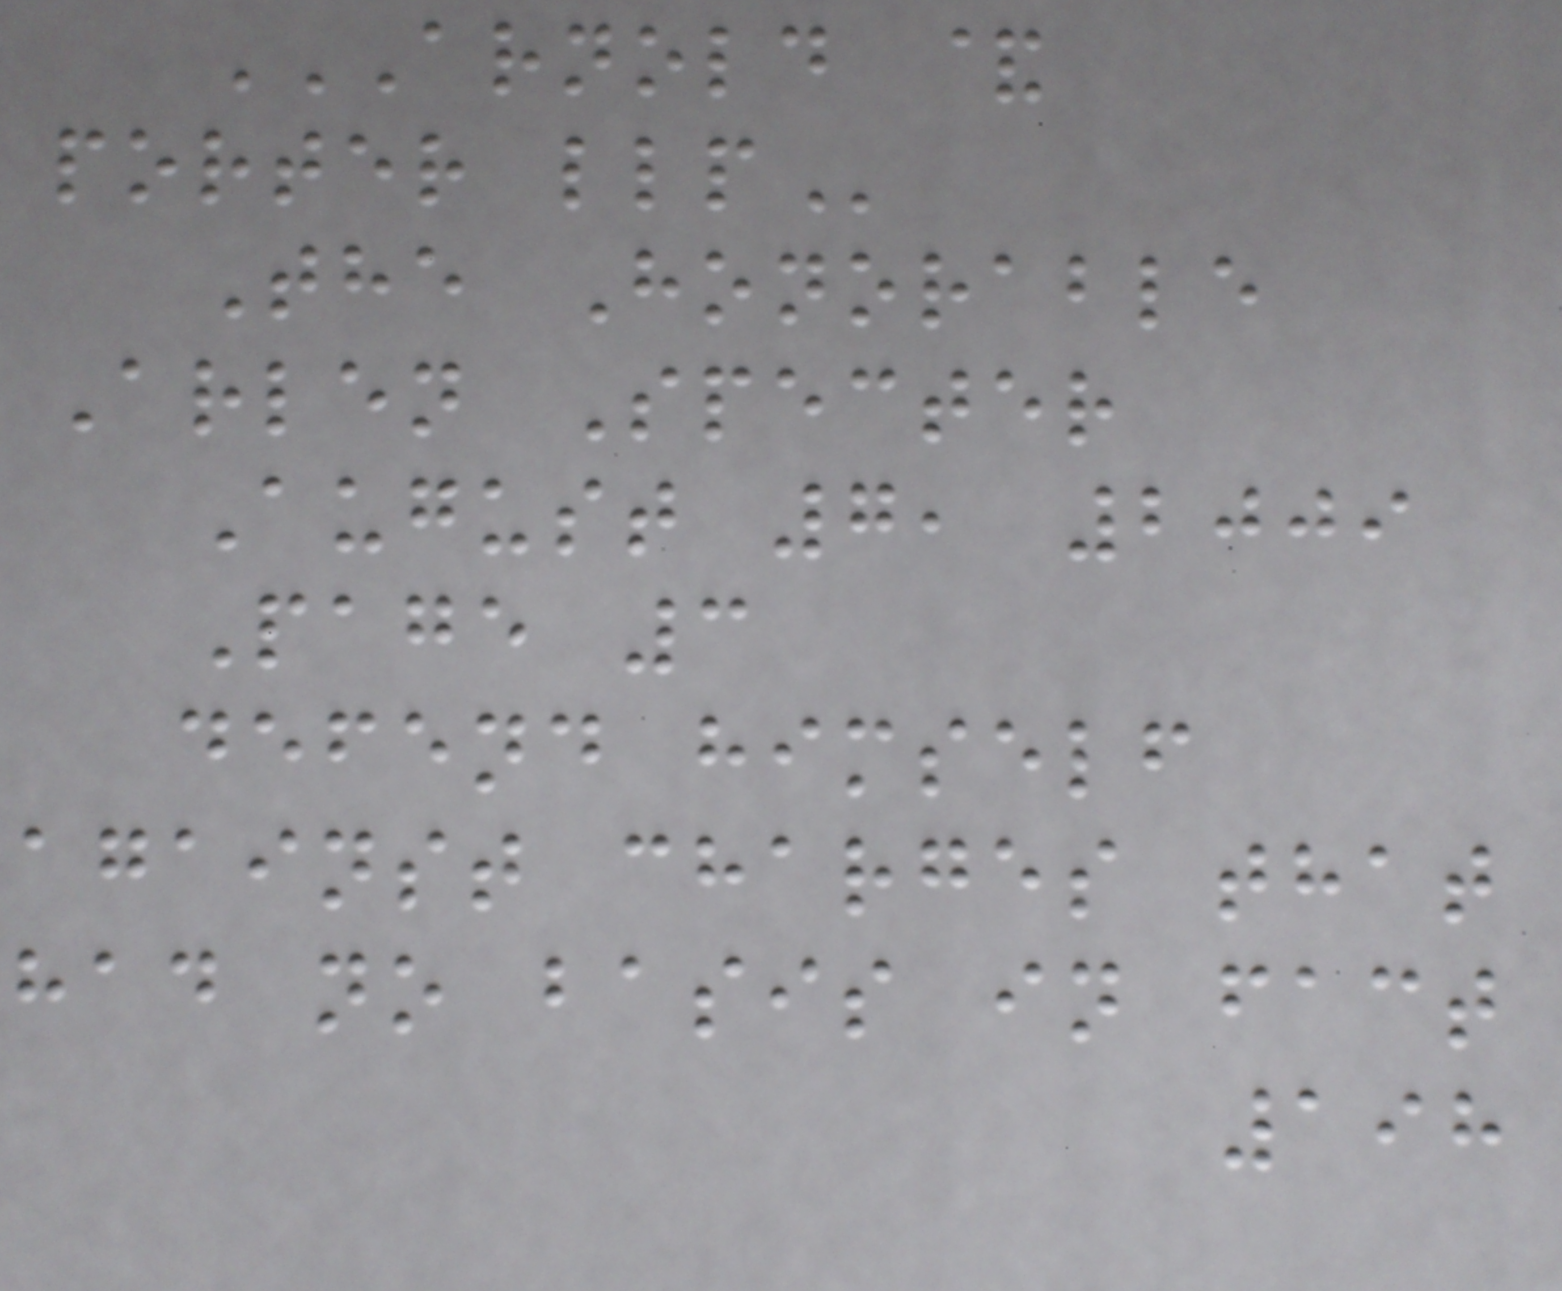ARNOLD &
PORTER LLP
The Honorable
Arlen Specter
August 7, 2009
Page 3
defend himself
against charges that
had no basis in fact
198
